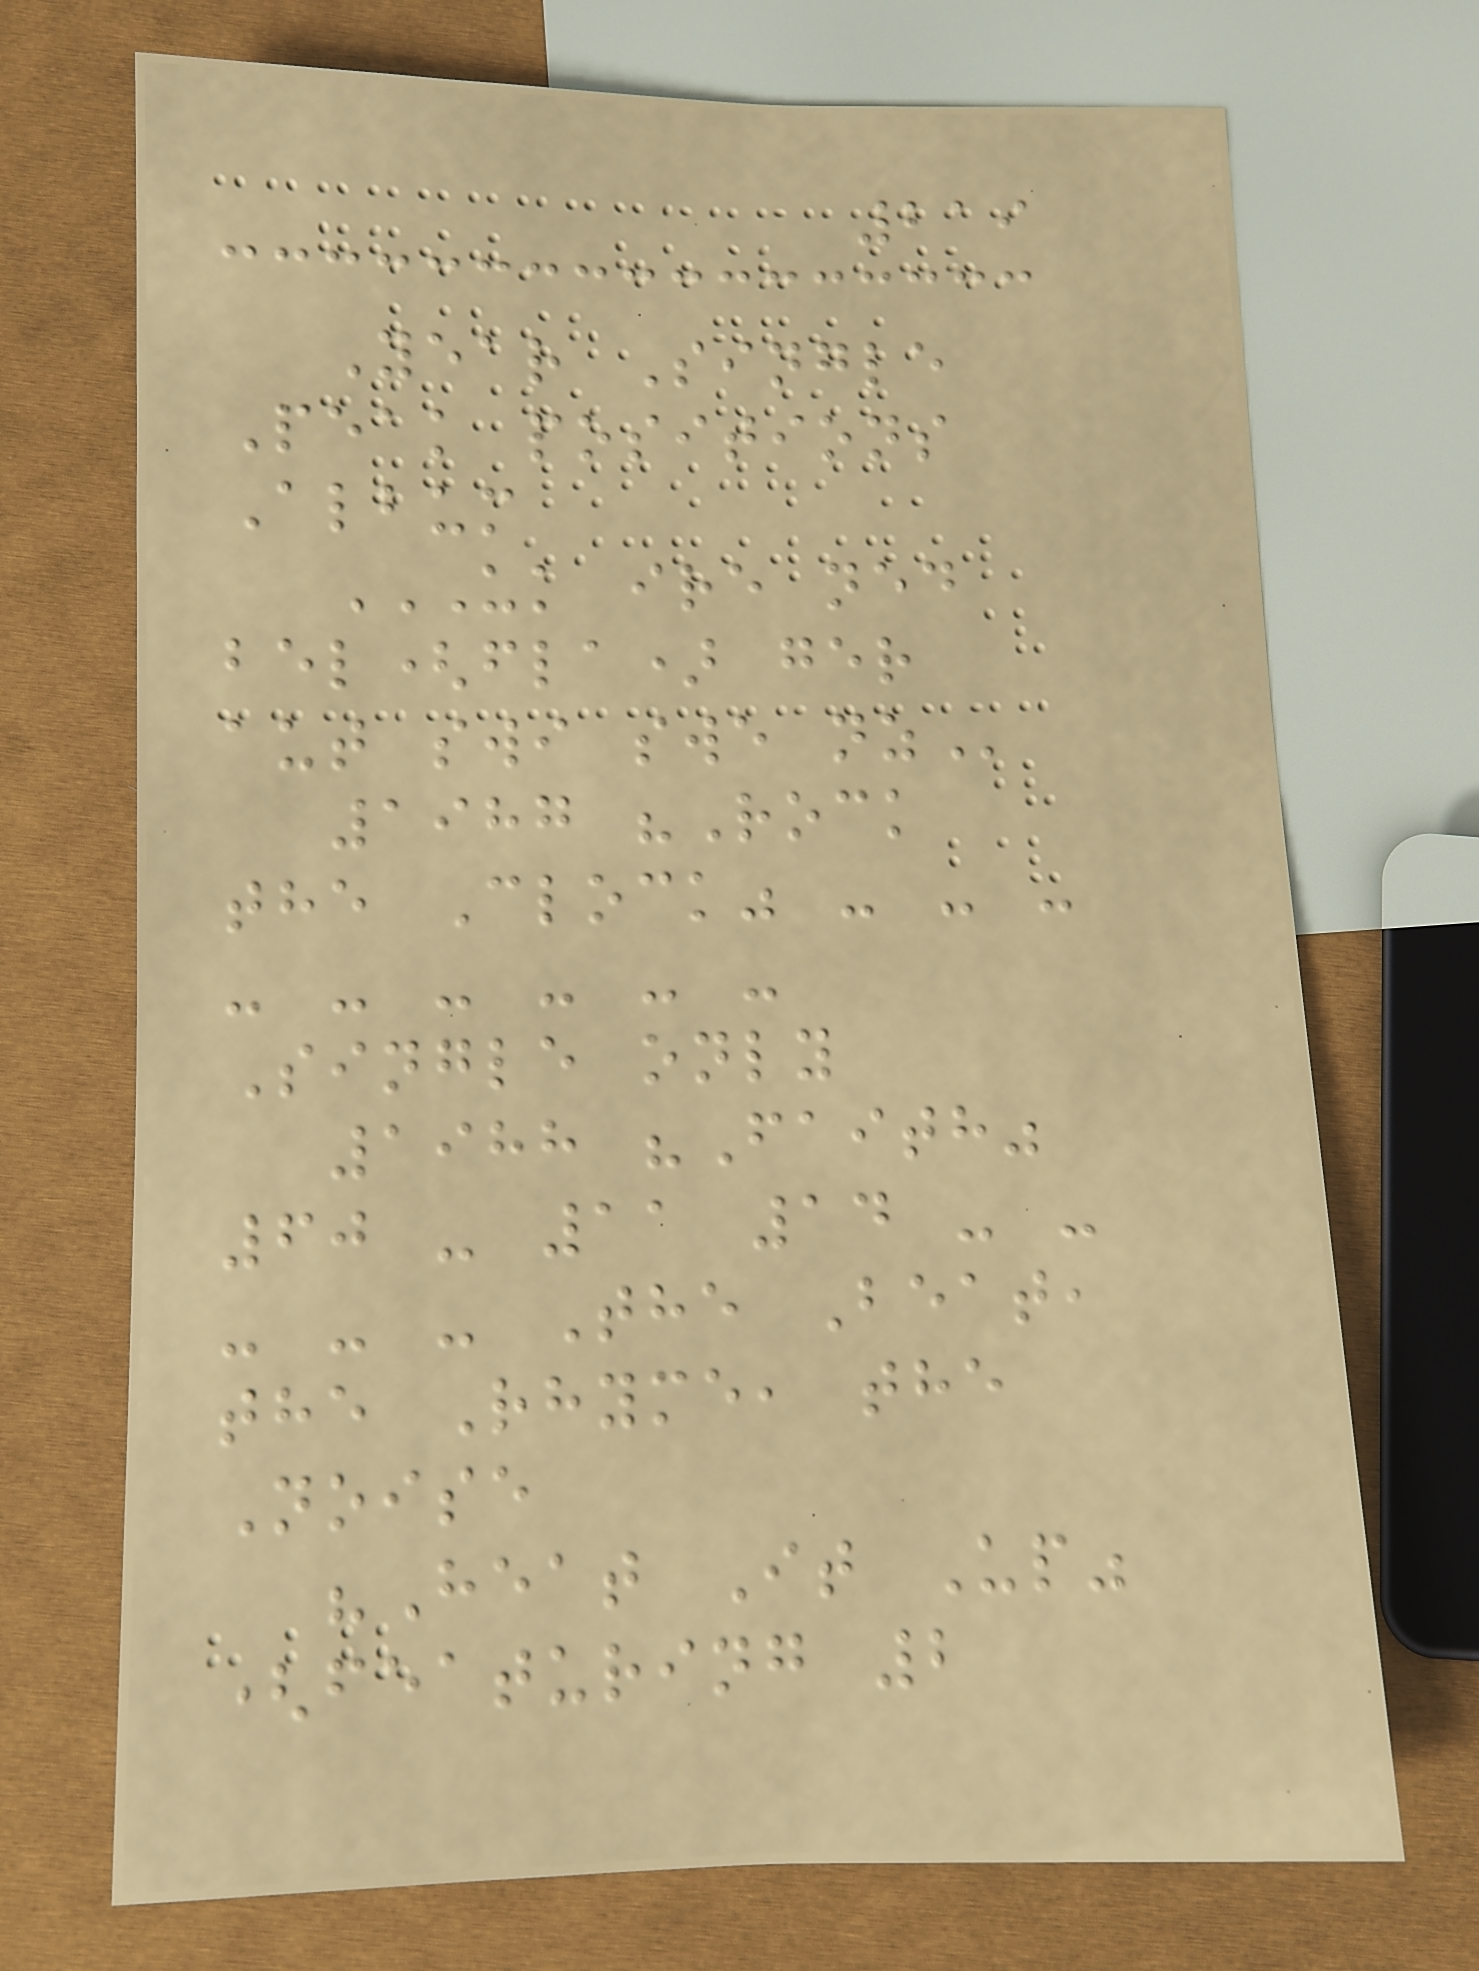219
Year Single
Peak positions
Album
UK IRE NED
BEL(FLA) GER
AUT SWI SWE NZ
1987 "Rock
the Clock" - - -
- - - - - -
Single only
1988 "Faith"
60 - 11 14 - -
- - - The Beat,
the Rhyme, the
Noise
"Heat It Up"
(featuring 2
